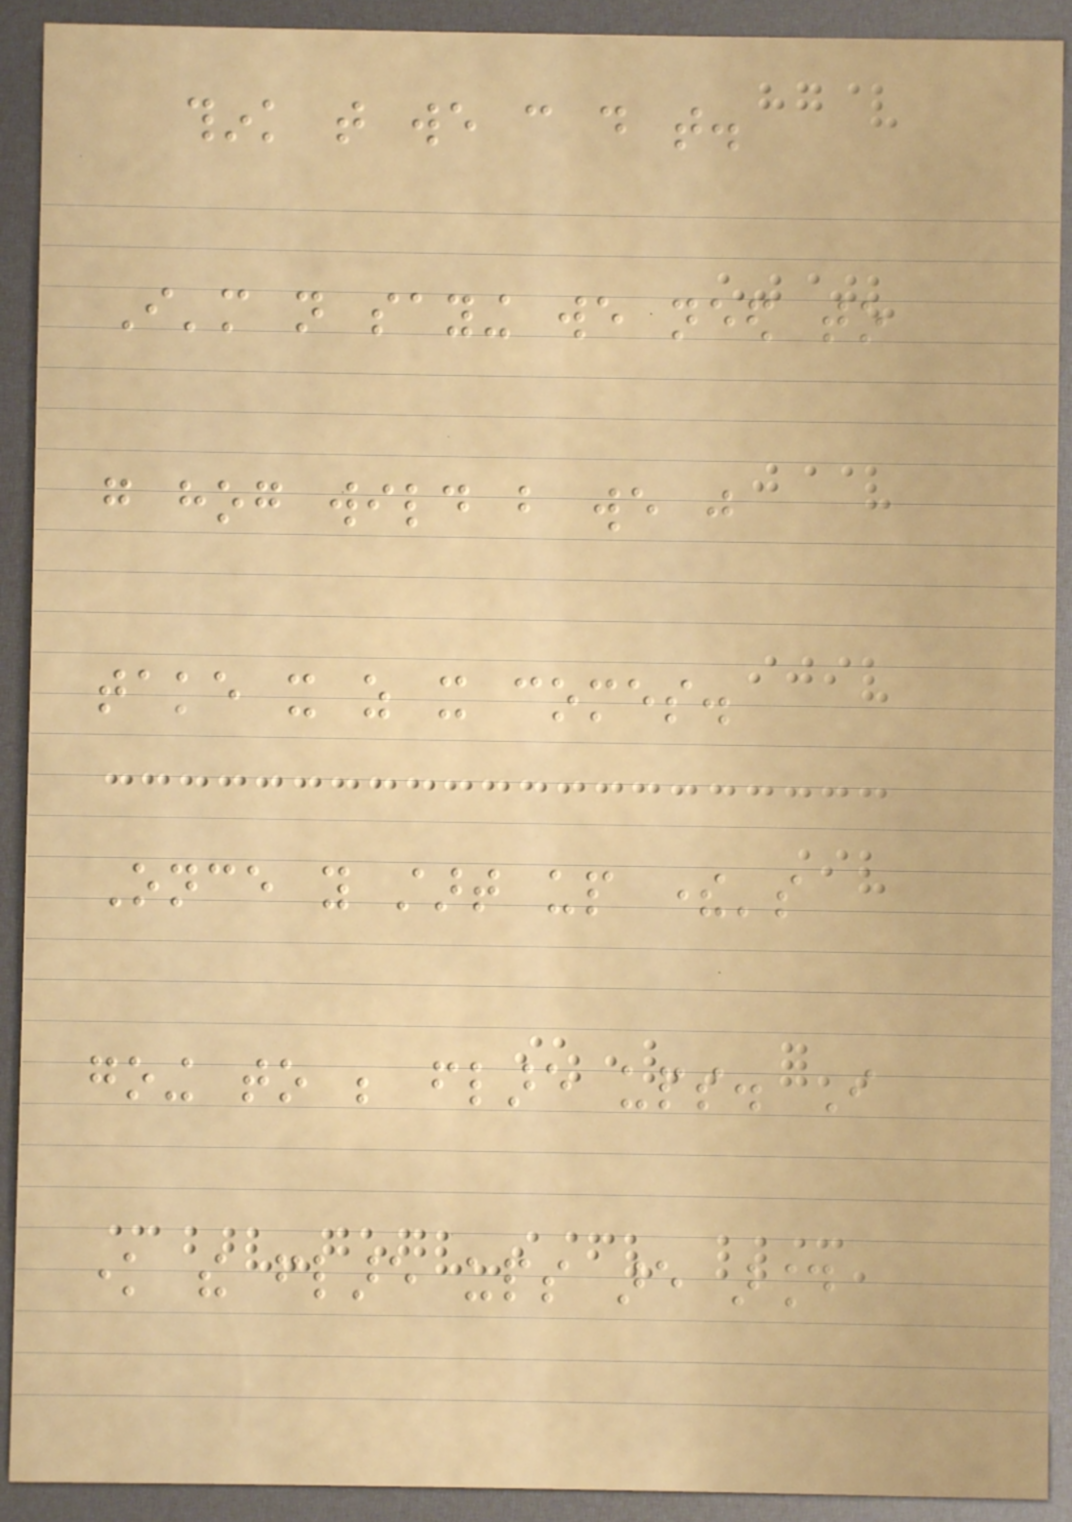think that we can do that.
I'm not saying we need to
go hog wild but we just
take it as it comes.
Once you start up there's
going to be flare ups. I
know the flare ups are around
